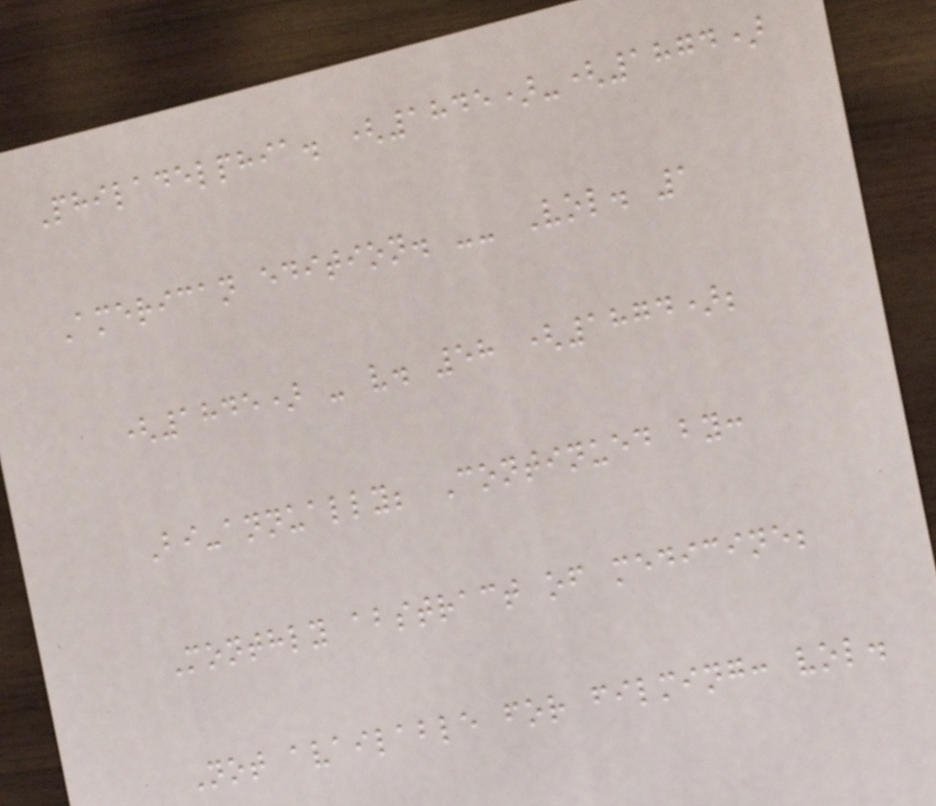Philadelphia. (1845)-(1874)
American edition. -- Vol. 1
(1845) - v. 58 (1874);
Bi-annually; Continued by:
Monthly abstract of medicine;
Not available for filming: vol.
